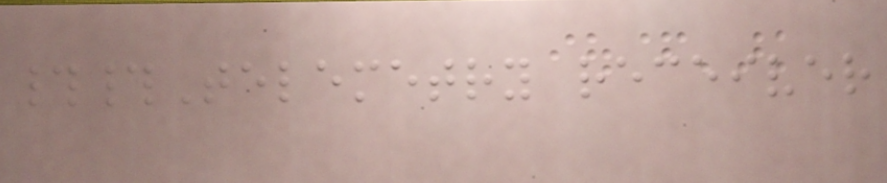##Telemetry receiver
